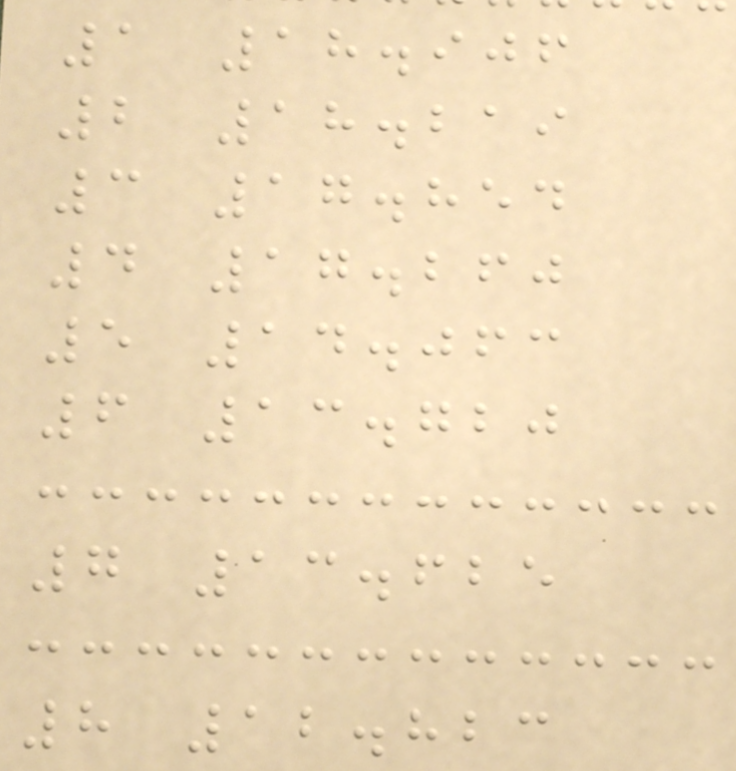1 18.906
2 18.219
3 17.854
4 17.260
5 14.063
6 13.720
7 13.625
8 12.823
